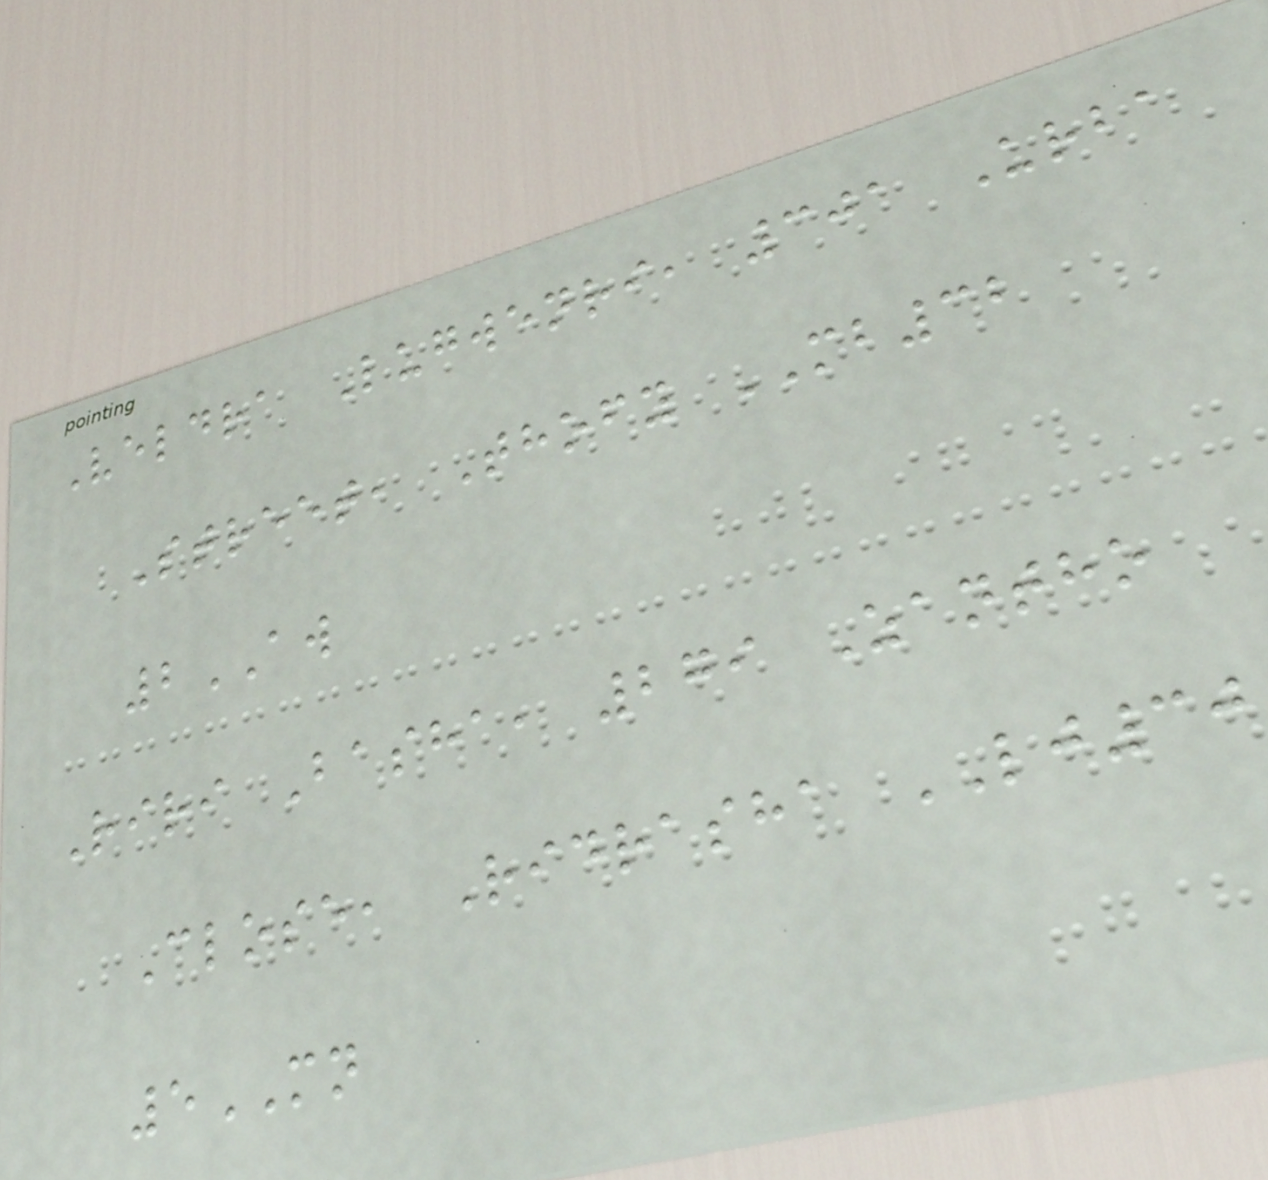Veldra Lugwenri, 301 Urba
Street, Thofy MB32
2AW
Riri Basha, 279 Zantho
Close, Ridrasha LJ30
5MN
